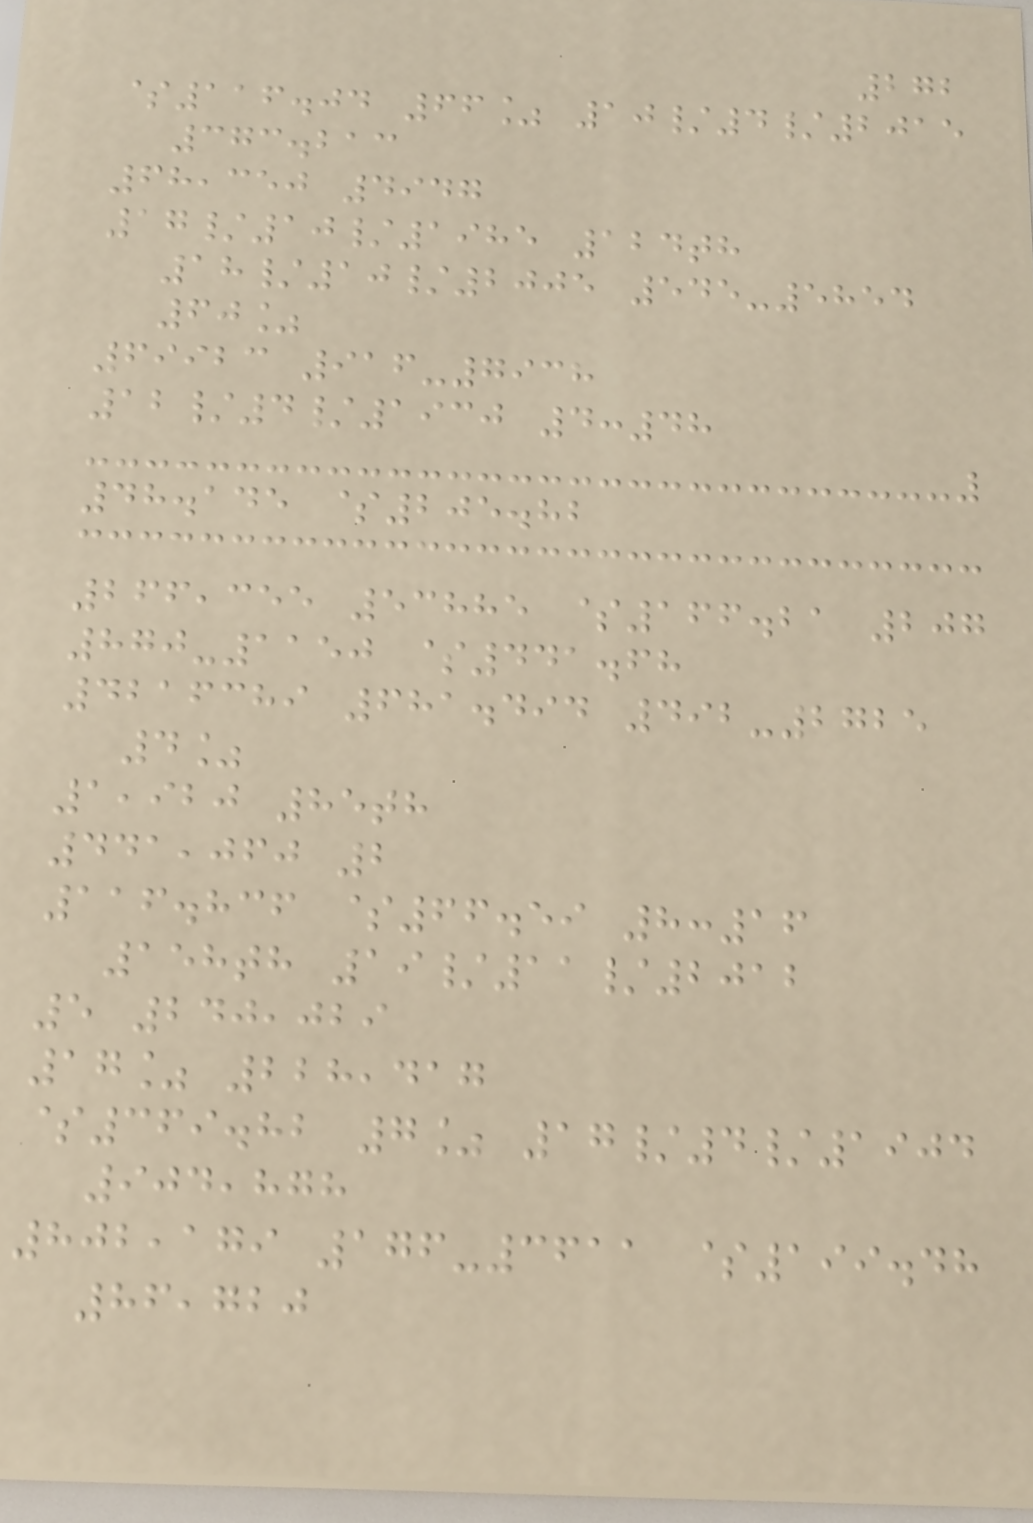272
$116.04 66% 10/4/2015
373.213
68,350 4947
17/10/1985 124th
18/10/2005 545-5854
60%
69923 916-7938
12/4/1930 4:48
48.145 $205.82
266,355 53885 $166.21 207
870-1150 $441.68
4216389 681.494 492-2725
4%
1,920 85th
441,060 2
116.836 $66.59 8:16
158th 19/11/2012
5 240,029
17% 228,417
$369.82 7% 17/4/1904
904,878
802,179 176-3611 $199.48
86,720
